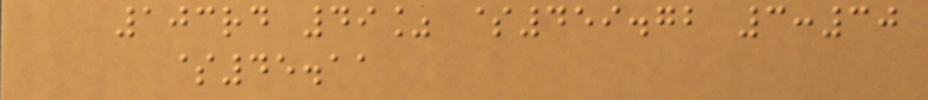103rd 49% $459.72 3:30
$45.11
